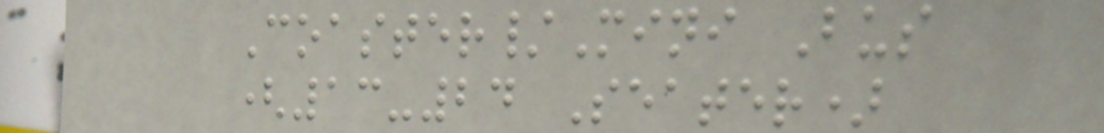Coaster/Mini Bus
(13-24 Seater)
